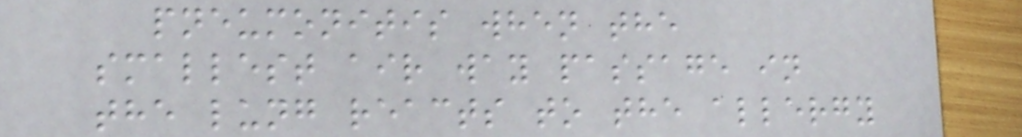pneumonitis when the
smallest air way passage in
the lung reacts to the allergy
